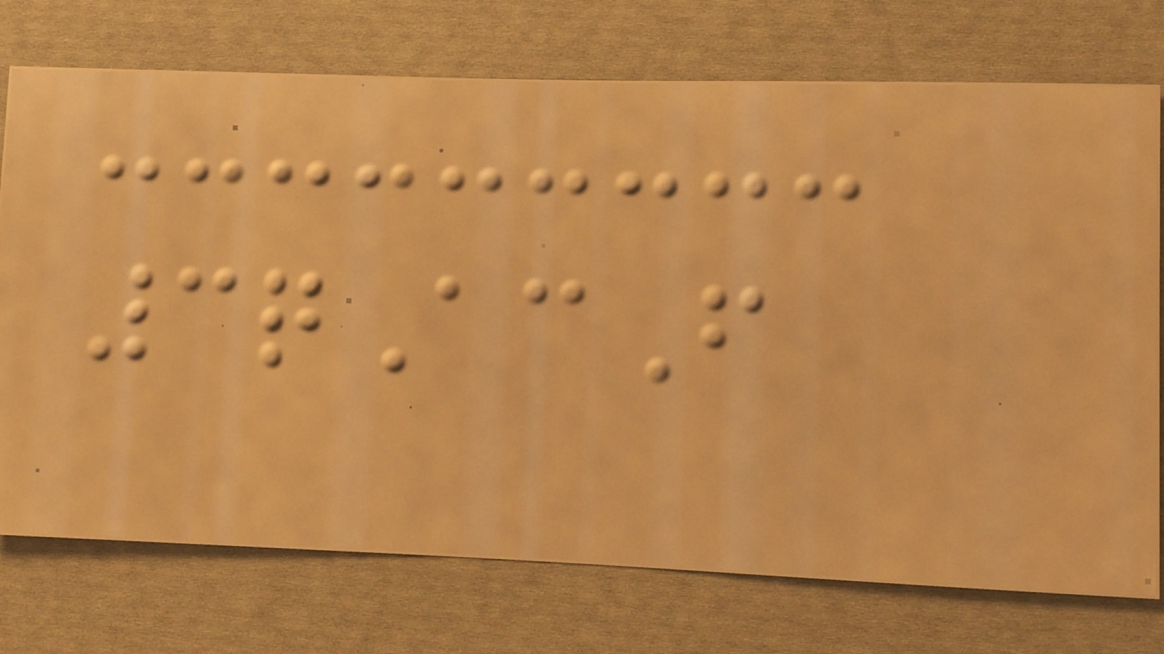3qAcF
